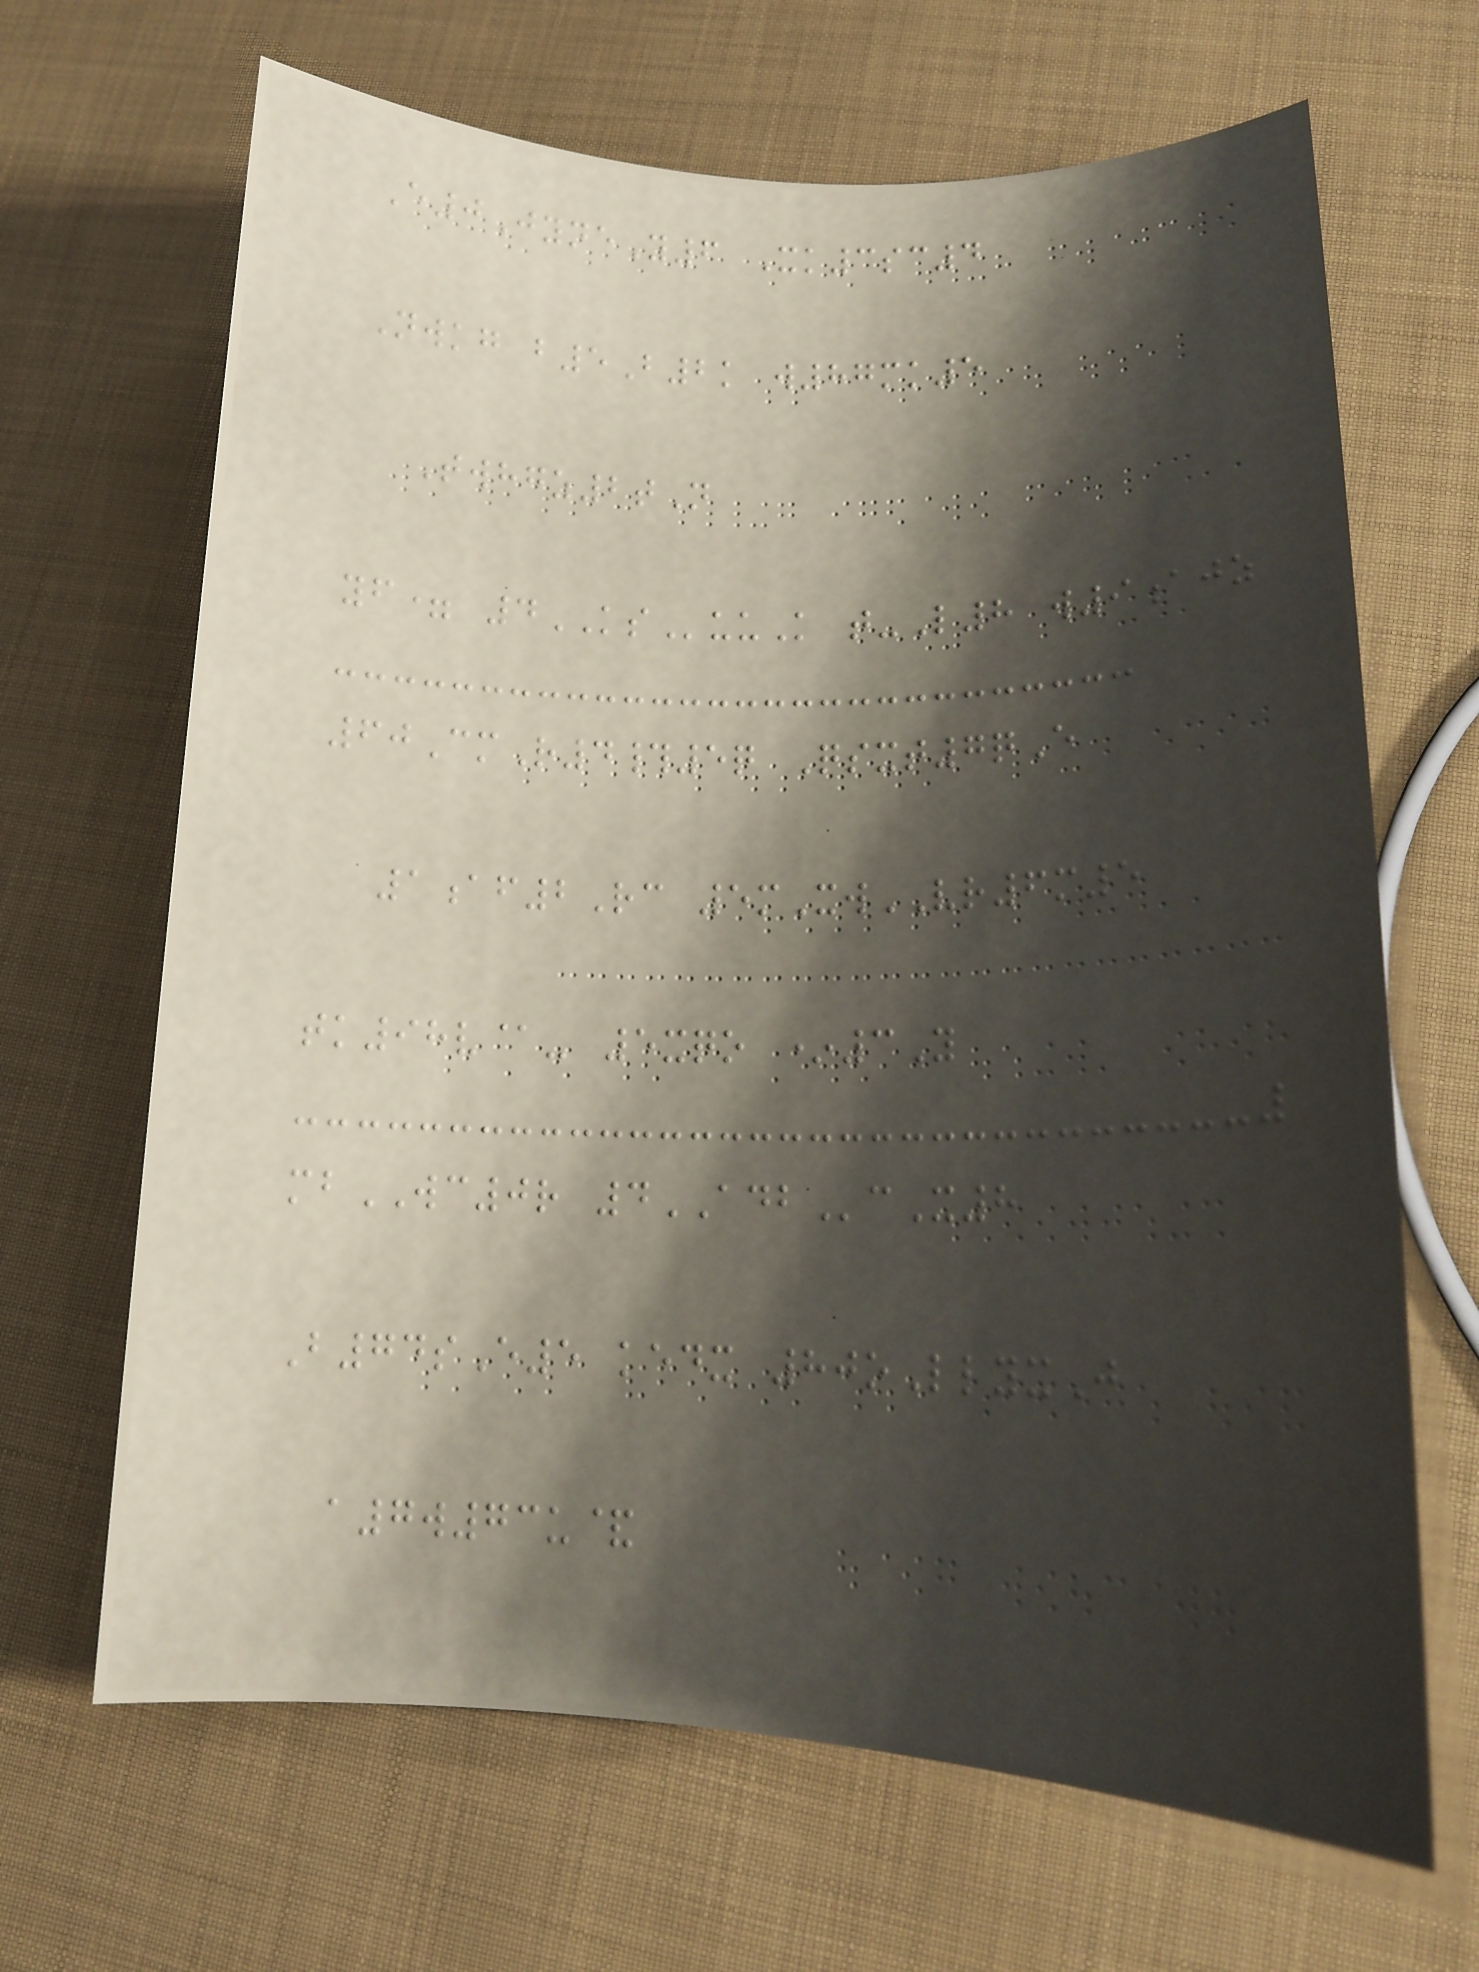E0JyneY6 Xk3sc4
Nwkg b5B2k w87mk5
Twhgz2tN
yf= 4KSuuK t-L8 w9ajz
60CmR4#5q Qsxt7qE
1af2Rc 5mXwVR6m5
tk98v@- 5xqo *3Y
mbWC0r 4ADBcX8
B74sE5 kedx 80oLlyxJ
a7w73u&
